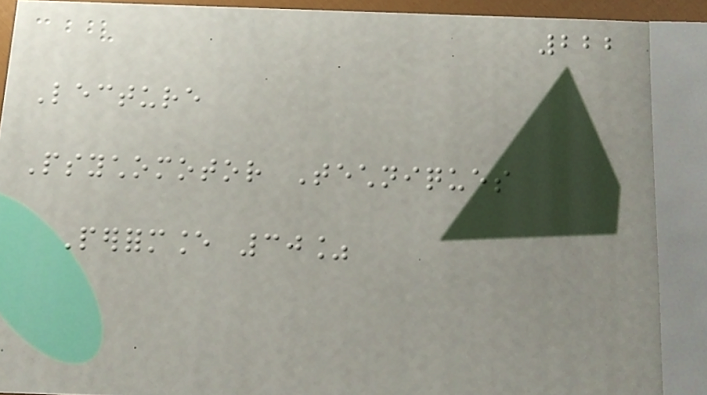222
Lecture
Psychomotor Techniques
Performance 30%
